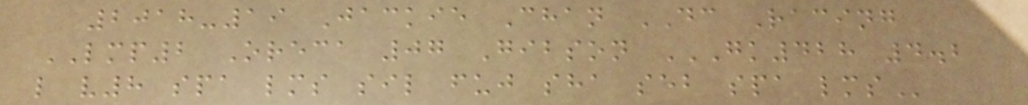2018-19 Jackie Chan DC Racing
LMP2 Oreca 07 Gibson GK428 4.2
L V8 SPA LMS SIL FUJ SHA SEB SPA LMS
